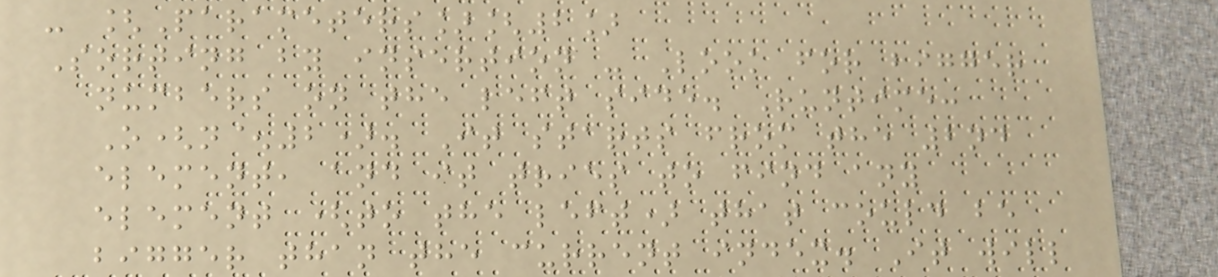- [Parameters][2]
Sorting by insertion - Look for bigger
numbers on the left side. Runtime:
O(n^2). It starts from the 2nd
element, and it tries to find any
element (to the left) that could be
bigger than the current index. It will
